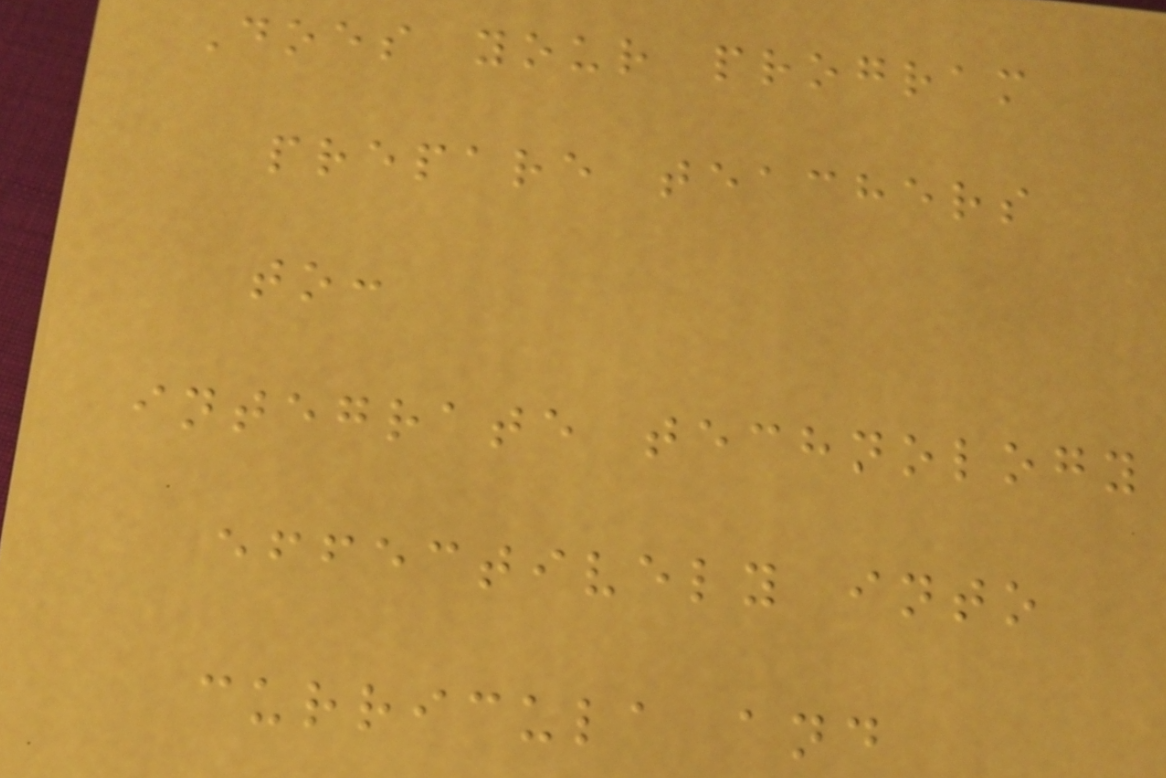Does your program
prepare teachers
to:
integrate technology
effectively into
curricula and
